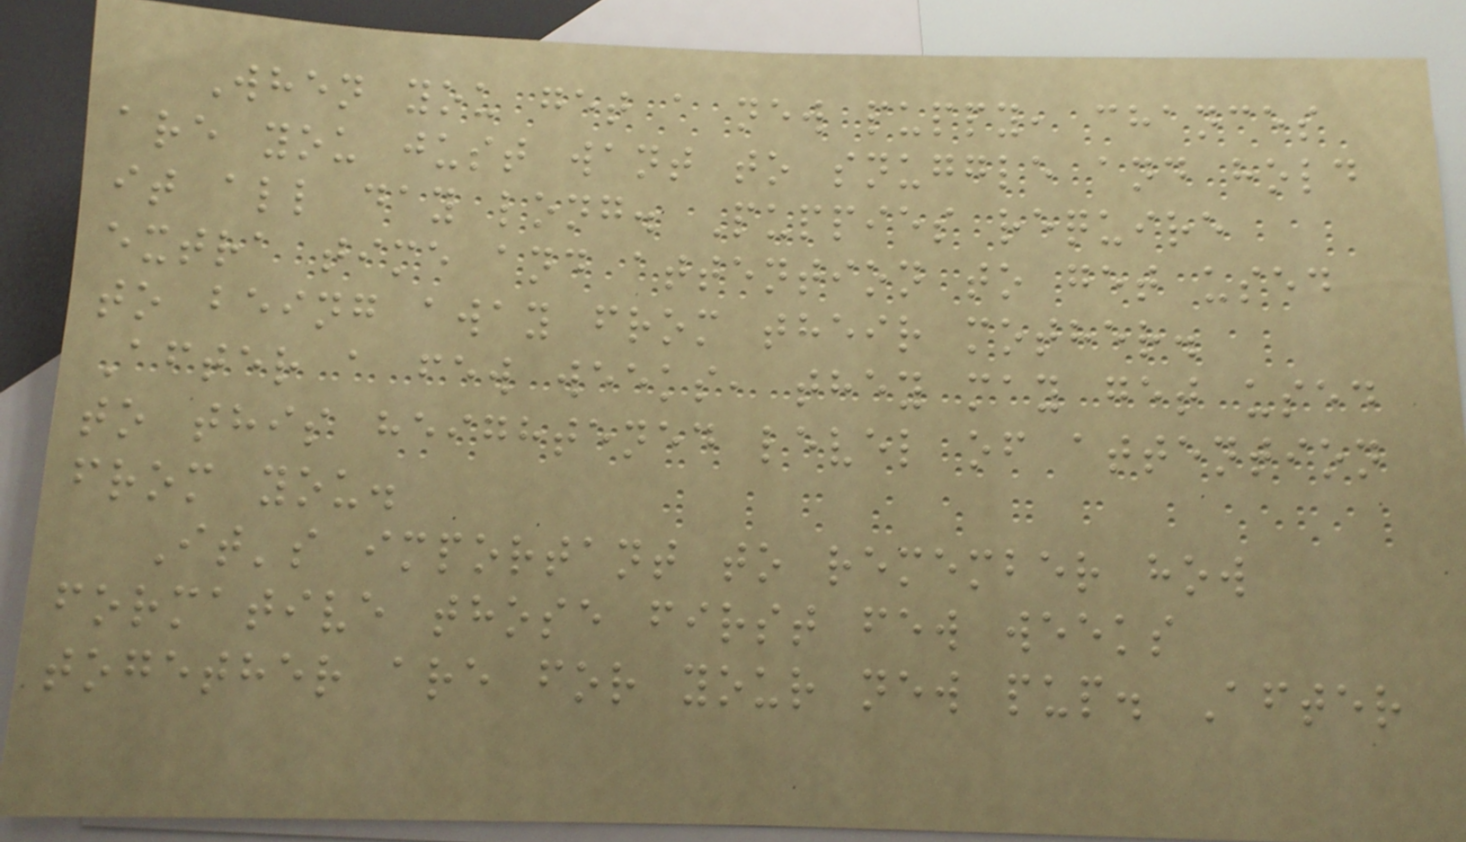When you get a new puppy, chances
are you just want to snuggle and hold
it all day long. Puppies require
extra time and attention to get used
to being away from their mother.
After a few weeks, they may get used
to this heightened level of attention
from you.
It's important to remember how
formative those first few weeks
together are for your new pup. After
